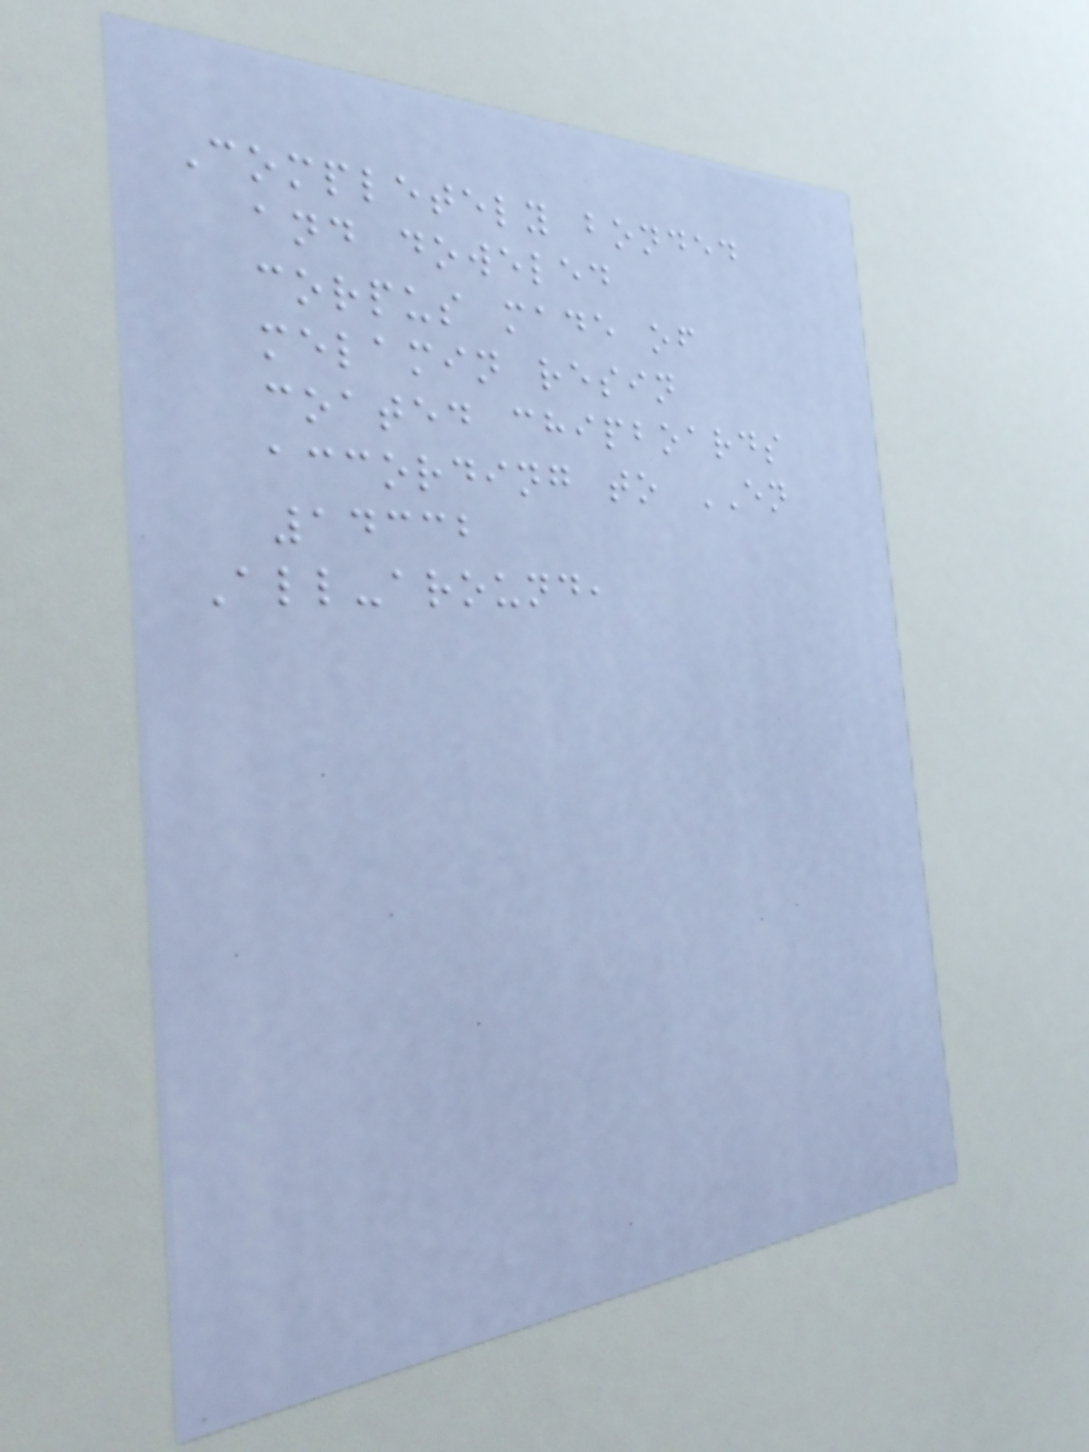Completely bonded
and doweled
corpus made of
melamin resin
coated chipboards
according to EN
14332
All-around,
